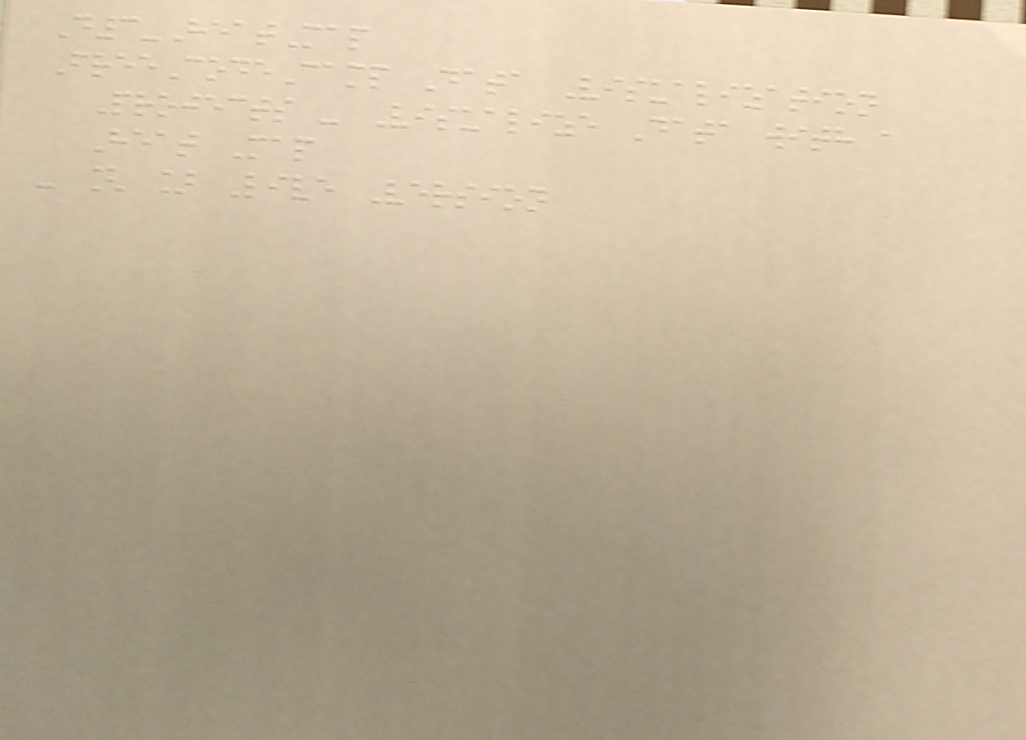D3-HeatMap
FreeCodeCamp Data Visualization
Projects - Visualize Data with a
Heat Map
- [ ] Live Version
